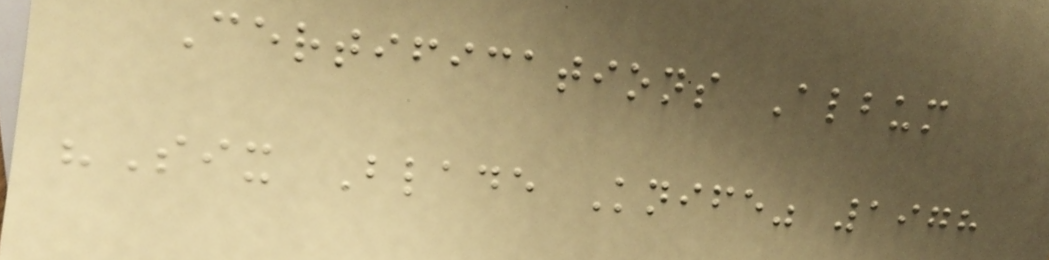Certifications Album
"Six Blade Knife" 1978
